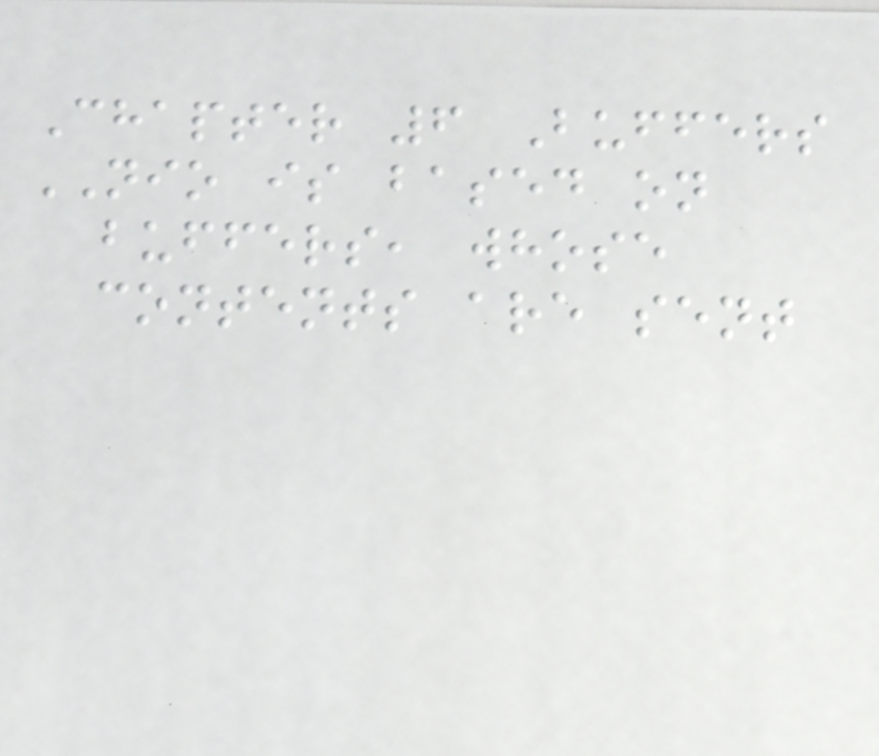Chapter 6 Buffers
NIO is based on
buffers, whose
contents are sent
